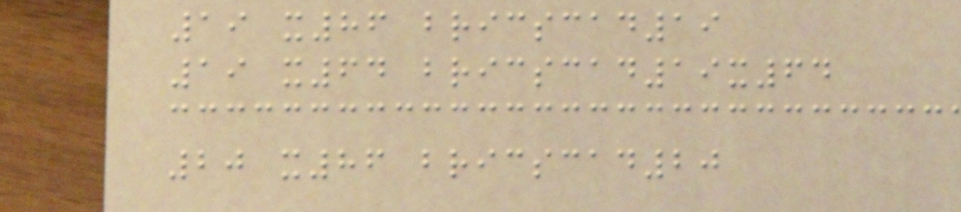19 x86 bricscad19
19 x64 bricscad19x64
20 x86 bricscad20
